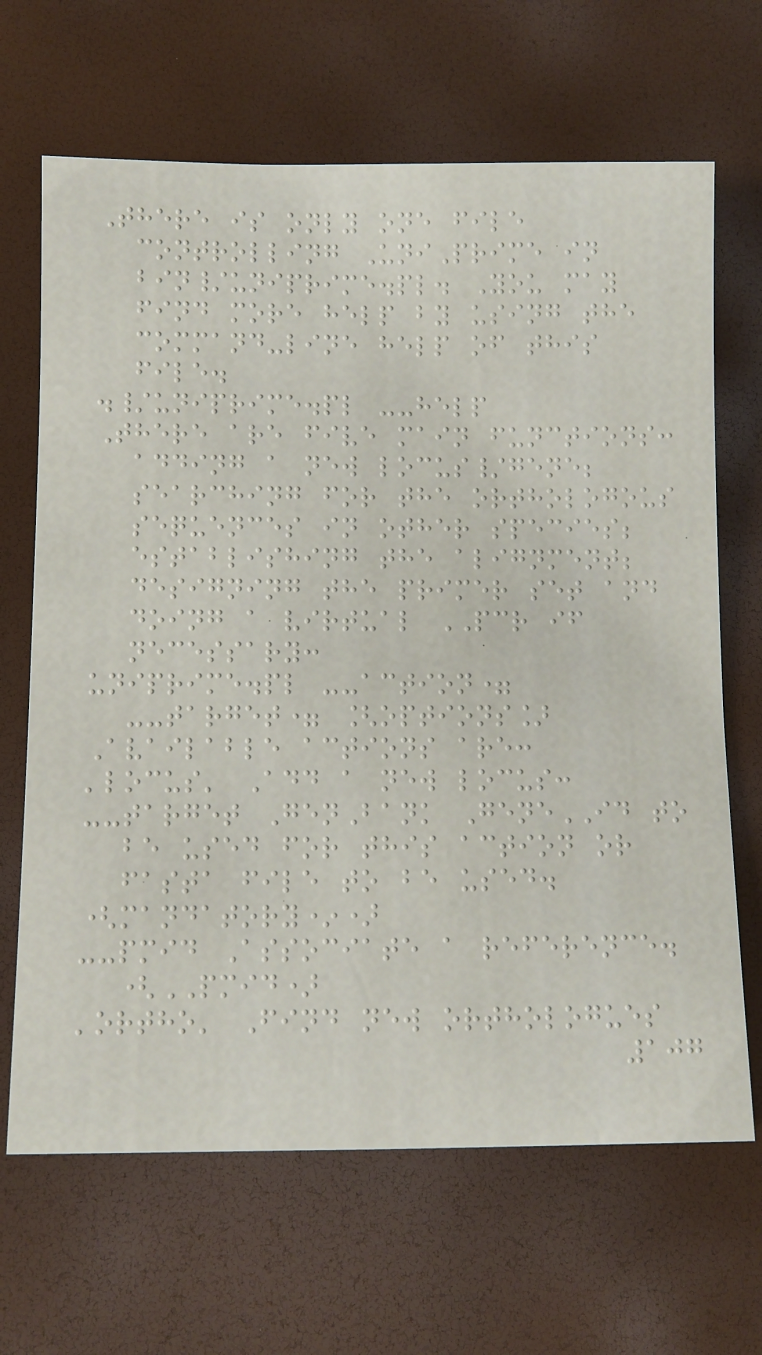There is only one file
controlling UniPrime in
bin/uniprime.pl. You may
find more help by using the
command-line help of this
file.
./uniprime.pl --help
There are five main functions:
adding a new locus/gene;
searching for the orthologous
sequences in other species;
establishing the alignment;
designing the primer set and
doing a virtual PCR if
necessary:
uniprime.pl --action=
--target= [options]
Available actions are:
'locus' Add a new locus:
--target GenBank GeneID to
be used for this action or
fasta file to be used.
(mandatory*)
--pmid Associate a reference.
(PMID)
'ortho' Find new orthologues
107
